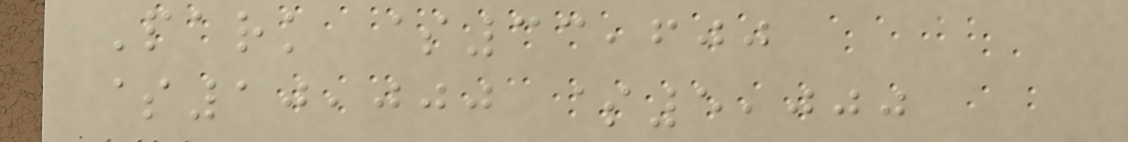Park $33,600
$10,000 $5,000
